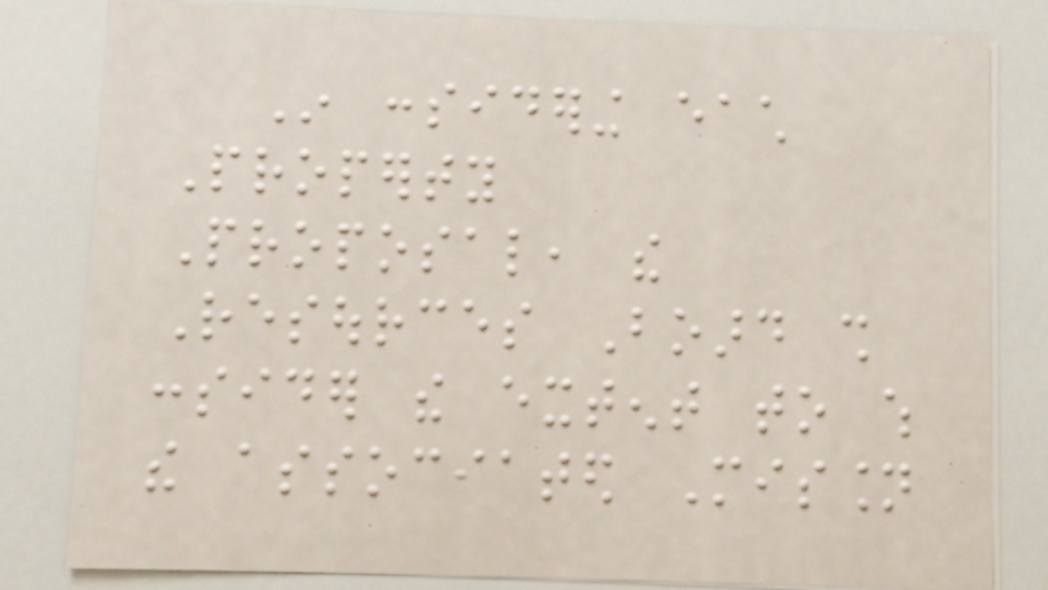In considering each
Property
Proposal, the
Resources Board shall
consider the extent to which
the associated Mission
